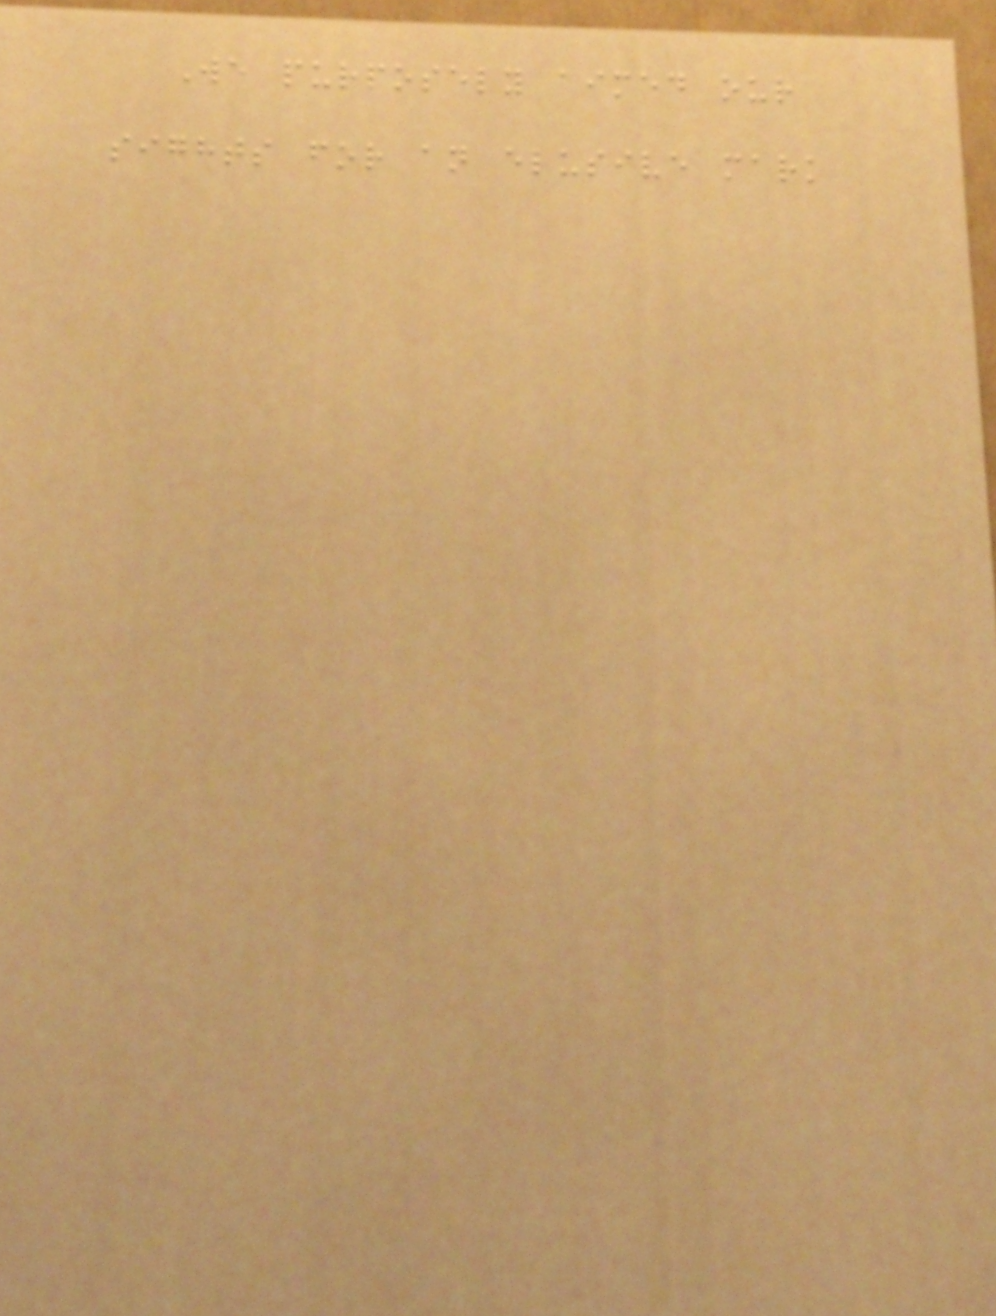We purposely aimed our
sights for an elusive mark
